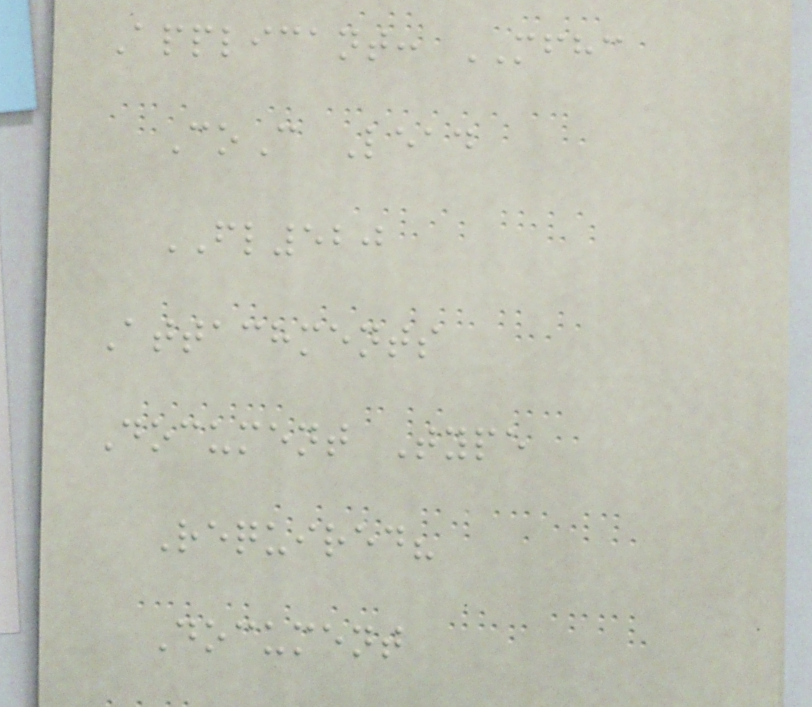Applicant: MFHC
CoC Lead
FL520
Attachments
Document Type
Required?
Document
